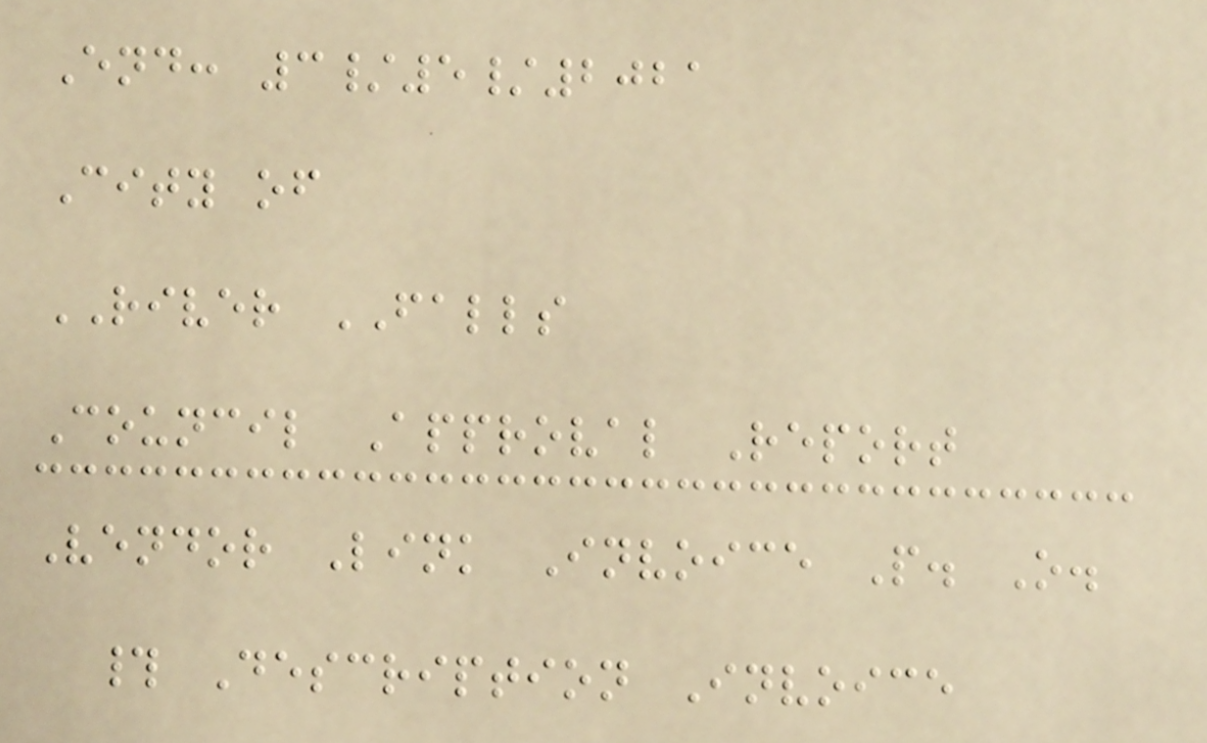End: 3/5/2021
City of
RIVER FALLS
Council Approval Report
Vendor Link Invoice P. O.
# Description Invoice
